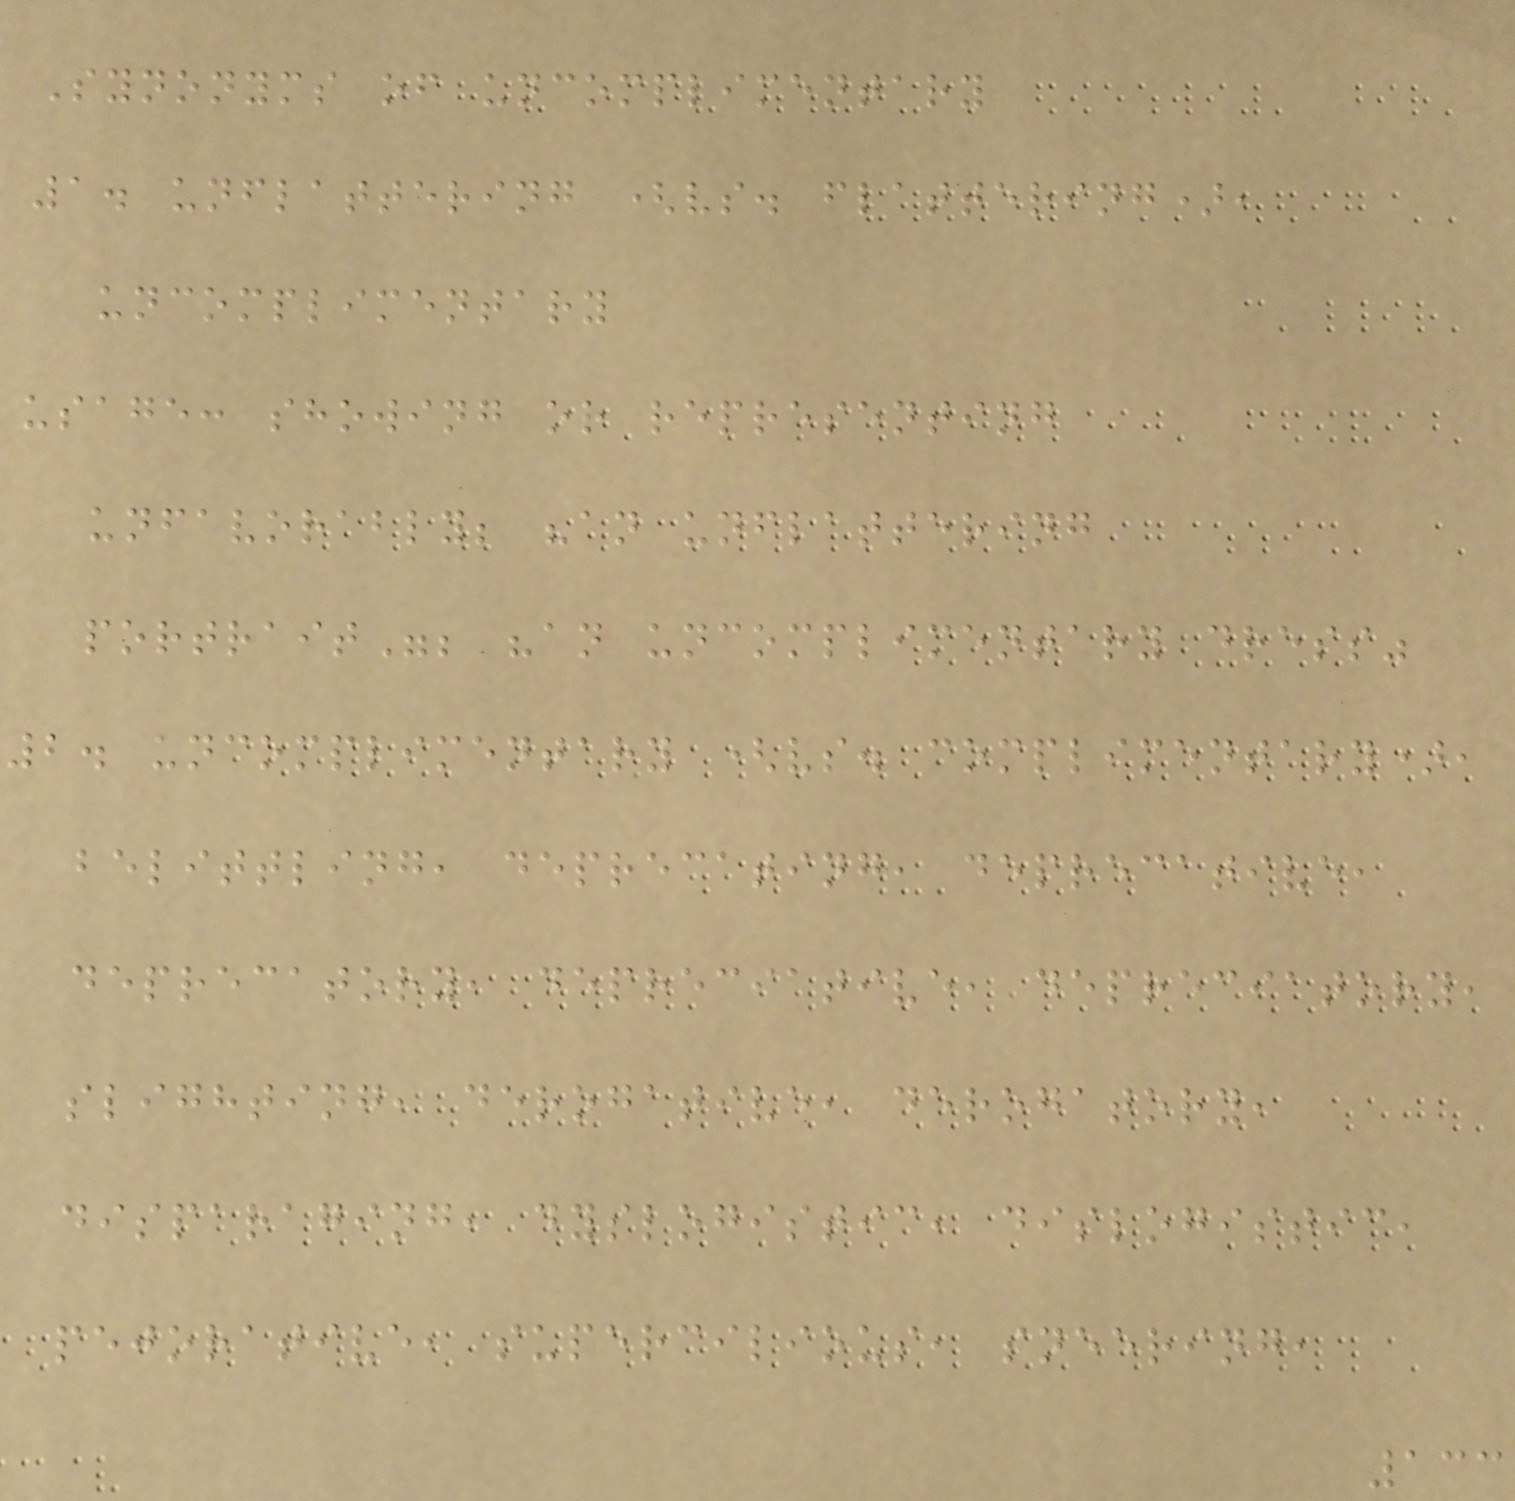Synonyms of uncomplimentary
1. unflattering (vs. flattering),
uncomplimentary
usage: showing or representing
unfavorably; "an unflattering
portrait"; "an uncomplimentary dress"
2. uncomplimentary (vs. complimentary),
belittling, deprecating, deprecative,
deprecatory, depreciative, depreciatory,
slighting, derogative, derogatory,
disparaging, dyslogistic, dislogistic,
pejorative, supercilious, sneering,
133
